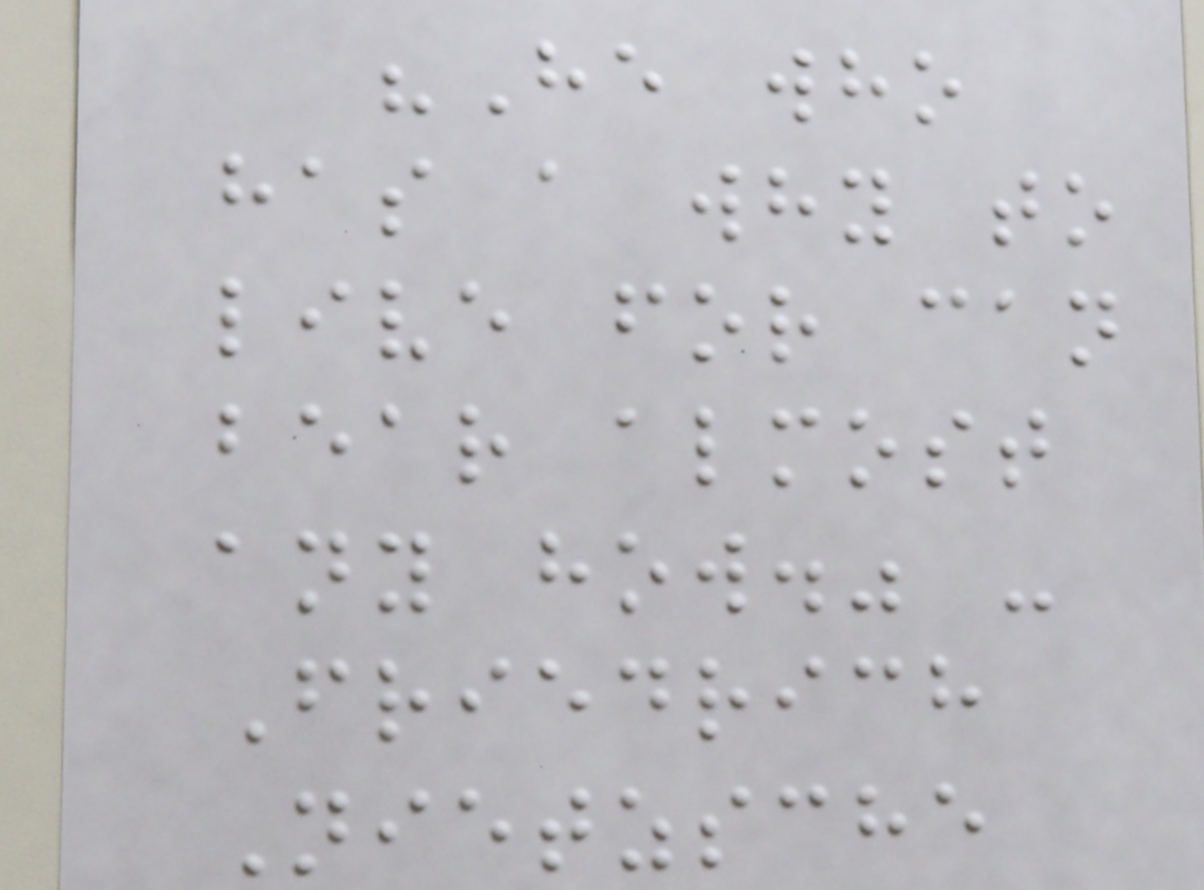"He who
has a why to
live for can
bear almost
any how." -
Friedrich
Nietzsche
